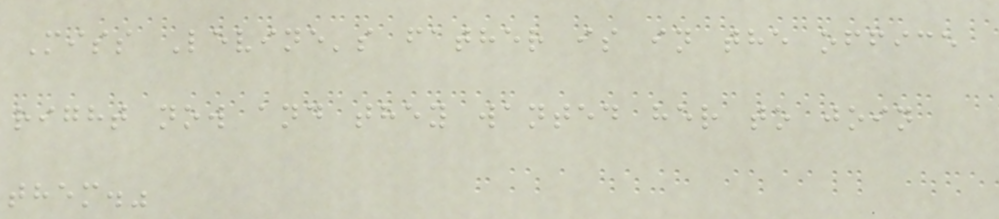Miss Levine's father is in the office
right now and they wanted her to join
them."
